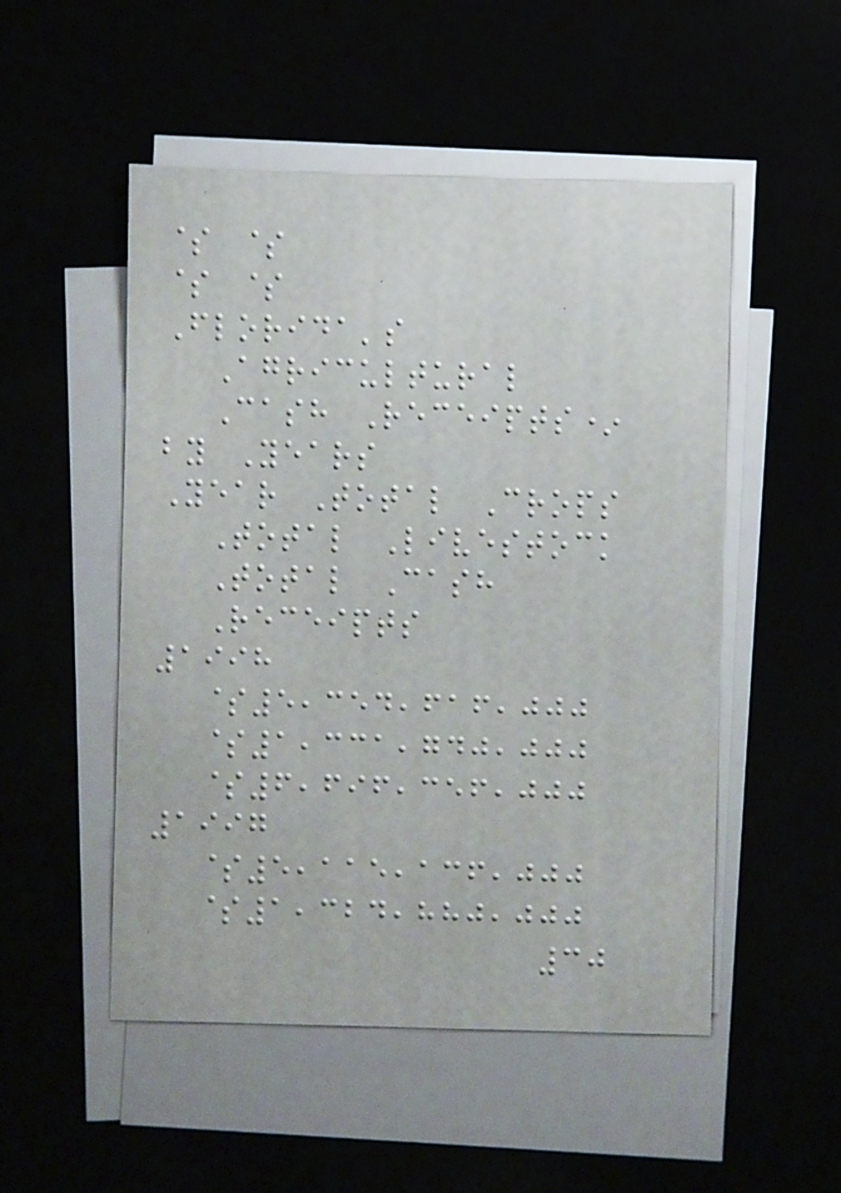$ $
$ $
Florida's
Agricultural
Cash Receipts*
by Years
Year Total Crops
Total Livestock
Total Cash
Receipts
1998
$5,354,616,000
$1,331,740,000
$6,696,356,000
1997
$5,115,136,000
$1,324,880,000
30
